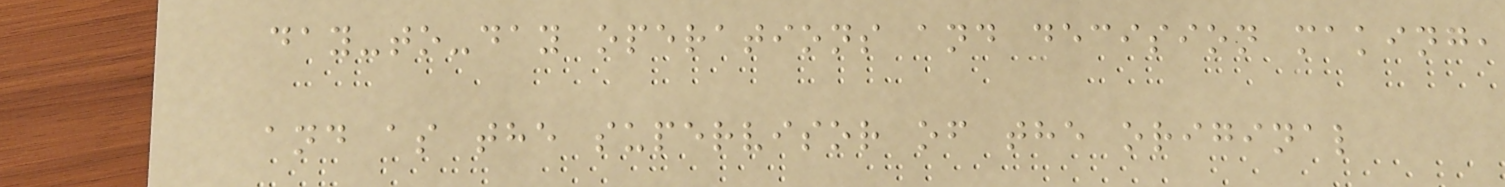day-to-day operations and decision making,
and as the supervisor of the original
